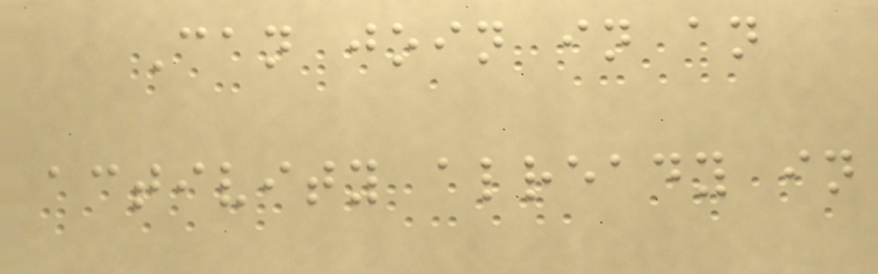Can join in an
activity already in
